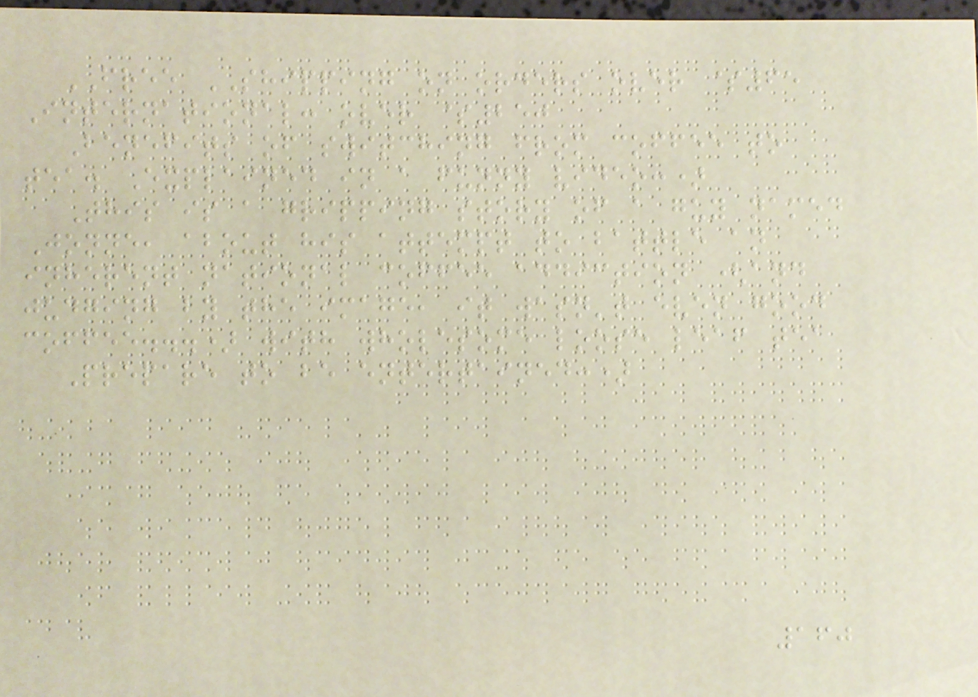FREE SHIPPING on orders over $65
International: over $250
Benefits of switching from coffee to
tea. Explained in a funny video:)
This is a gripping story of a guy named
Jonne, about his attempt to battle an
inherent national coffee addiction (and
judging by the image, it wasn't even good
coffee...) with wholesome loose leaf tea
Prepare to be entertained:)
160
